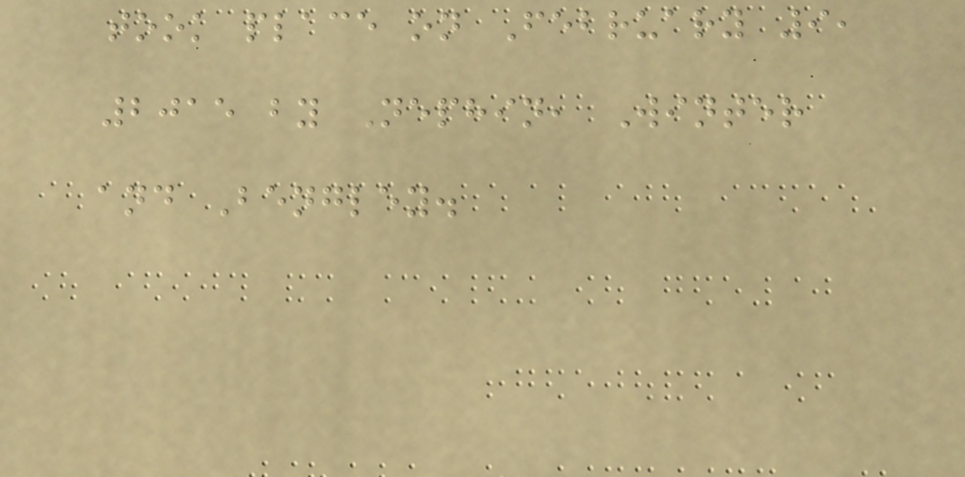took place on February 9,
2015 by Nephin, Winter
and Bengley.
